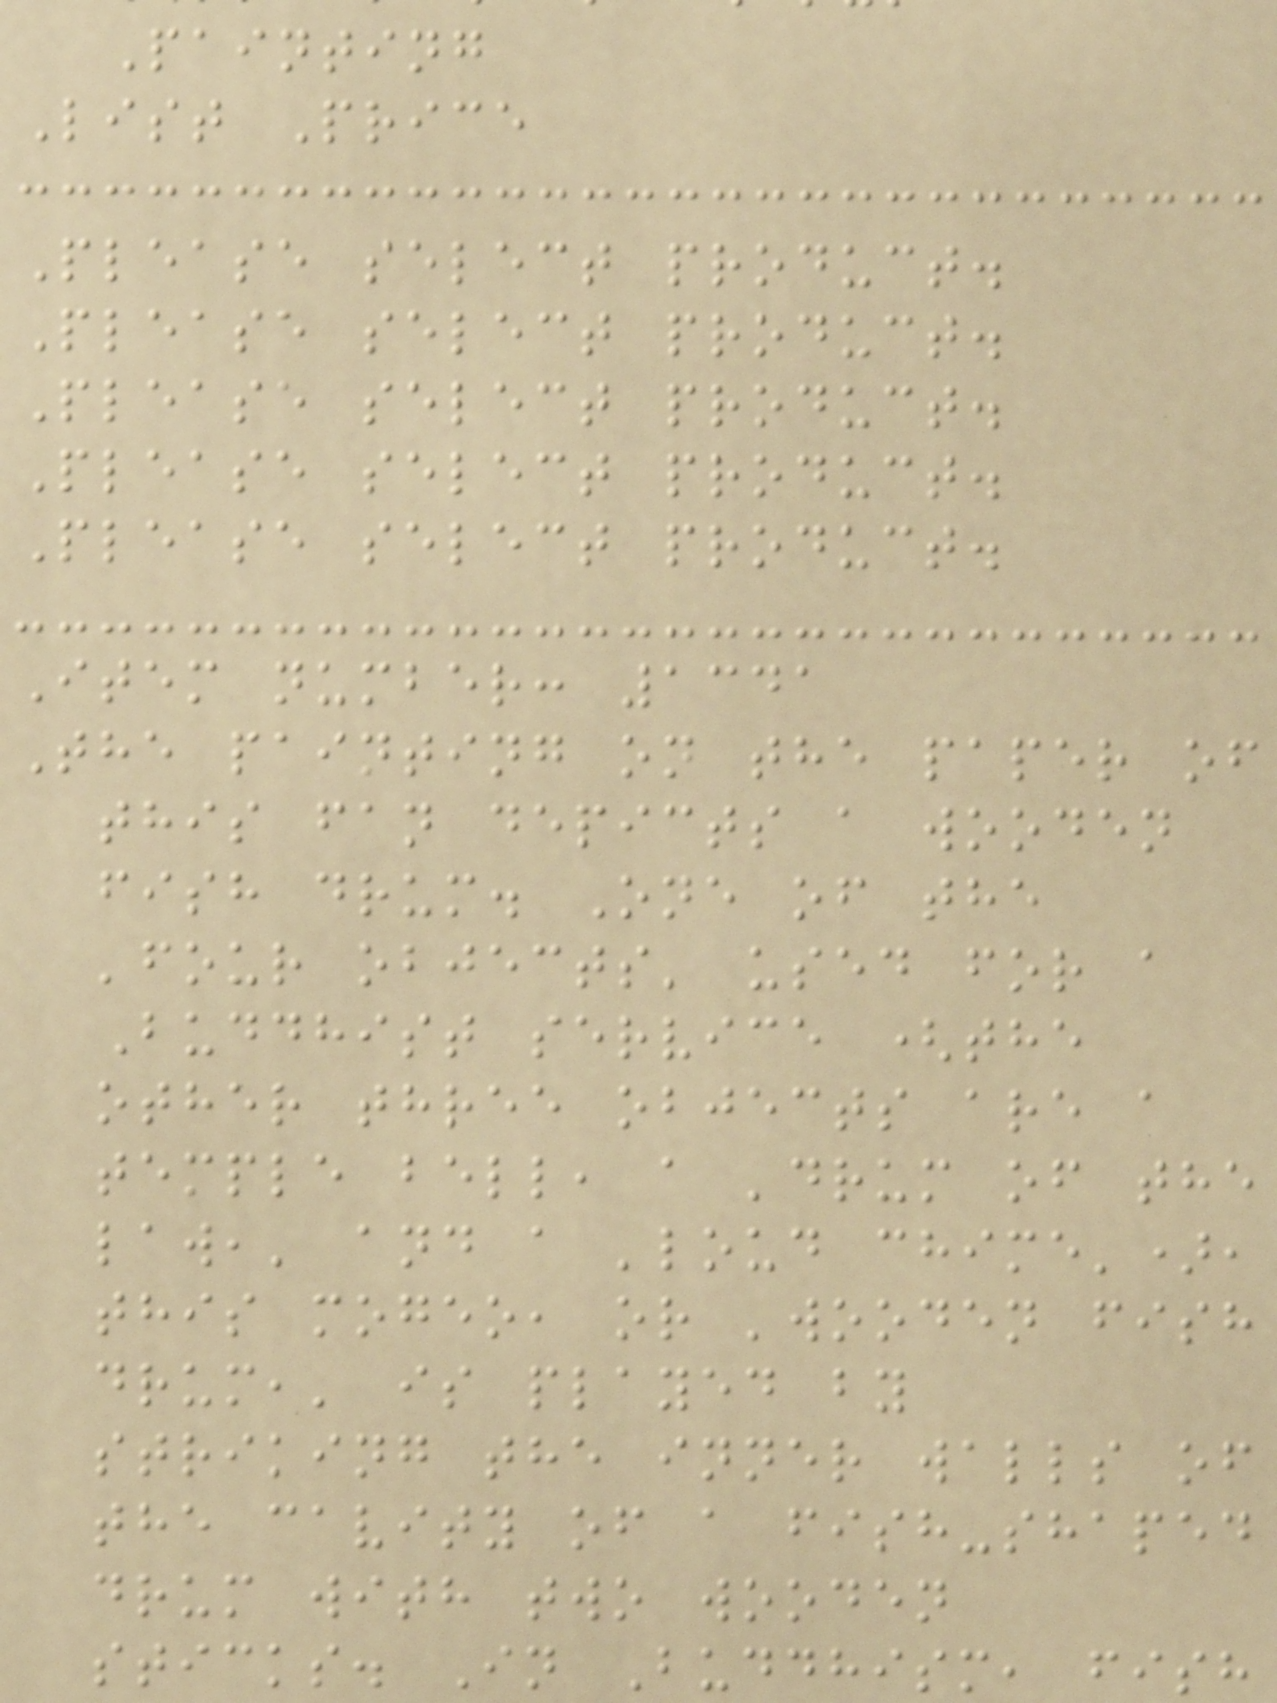Painting
List Price
Please select product.
Please select product.
Please select product.
Please select product.
Please select product.
Item number: 1341
The painting on the paper of
this fan depicts a wooden
fish drum. One of the
'four objects' used for a
Buddhist service (the
other three objects are a
temple bell, a 'drum of the
law,' and a 'loud chime'),
this mogeo, or 'wooden fish
drum,' is played by
striking the inner walls of
the cavity of a fish-shaped
drum with two wooden
sticks. In Buddhism, fish
